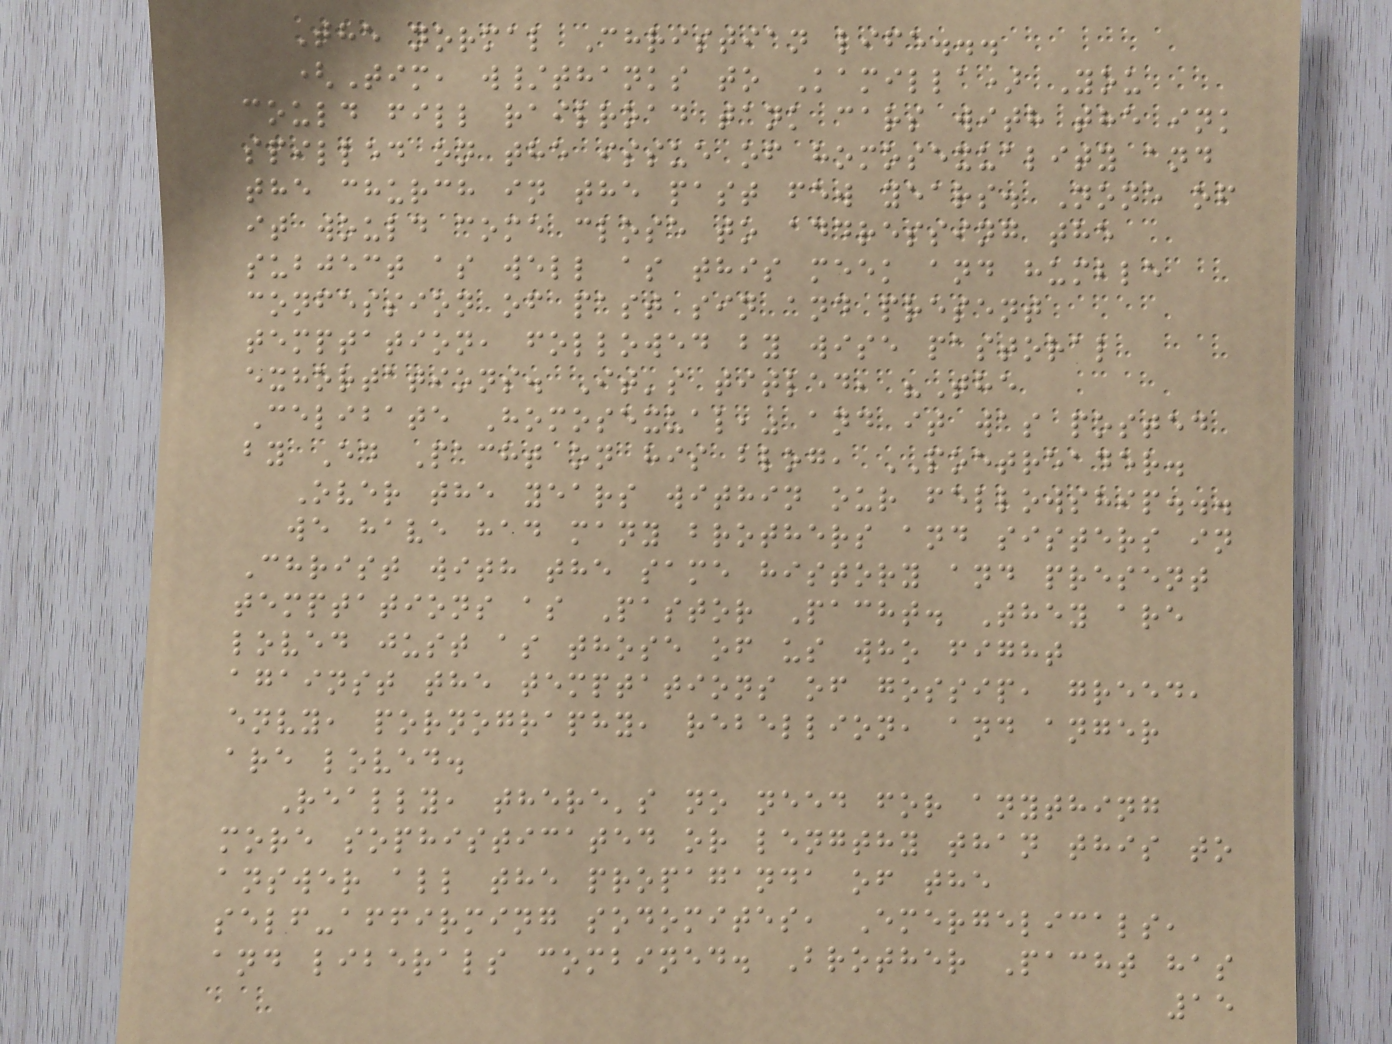The normal Christian life...
(Tim, w/thanks to Kamilla) You
could fill railroad tank cars with the ink
spilled on the issue of homosexuality and
the church in the past few years. None of
it would come close to addressing the
subject as well as this meek and humble
confession of past sin and present
temptation, followed by wise pastoral
exhortations. It's titled, "The
Celibate Homosexual," and it was posted
by Ed Pacht on his blog, POETREADER.
Over the years within our fellowship...
we have had many brothers and sisters in
Christ with the same history and present
temptations as Pastor Pacht. They are
loved just as those of us who fight
against the temptations of gossip, greed,
envy, pornography, rebellion, and anger
are loved.
Really, there's no need for anything
more sophisticated or lengthy than this to
answer all the propaganda of the
self-affirming sodomites, Emergelicals,
and liberals combined. Brother Pacht has
15
